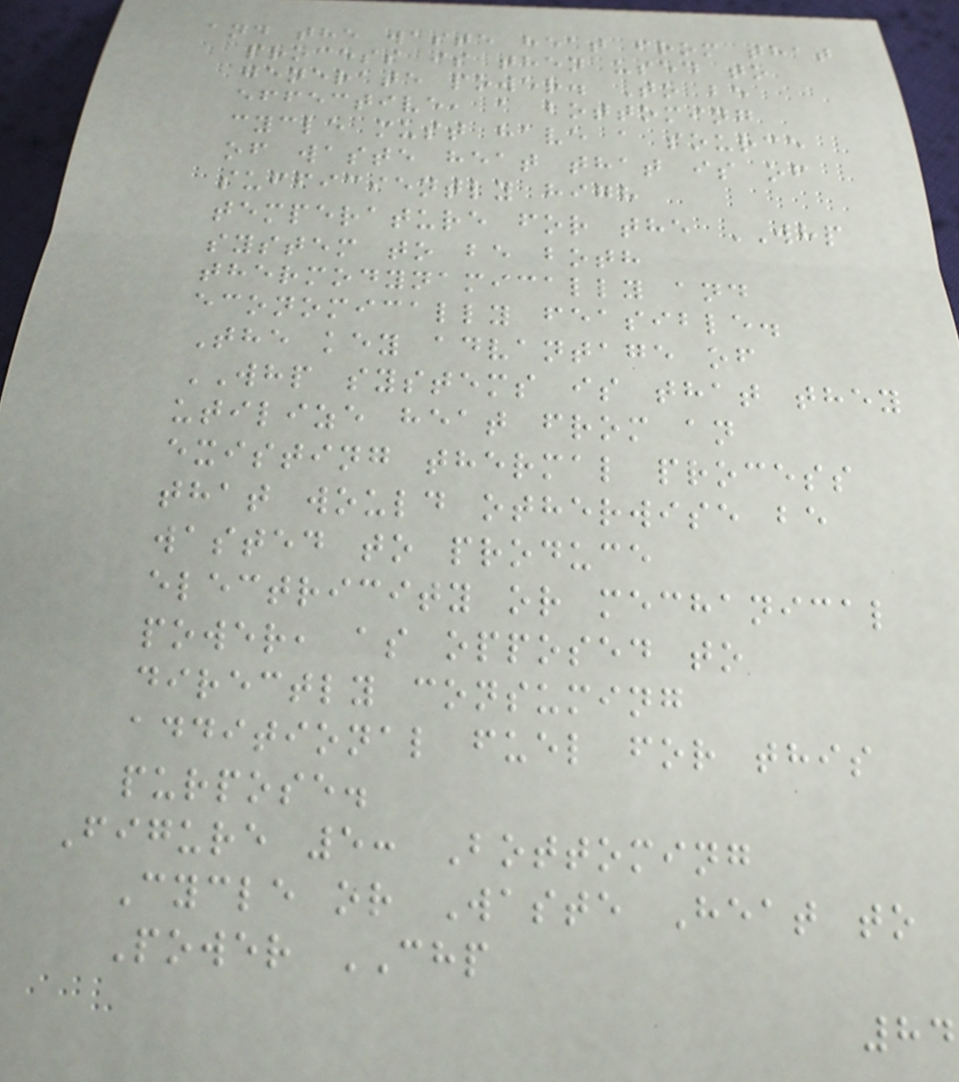and the waste heat from that
process is then used to
generate power. To be
effective, a bottoming
cycle must have a source
of waste heat that is of
sufficiently high
temperature for the WHP
system to be both
thermodynamically and
economically feasible.
The key advantage of
WHP systems is that they
utilize heat from an
existing thermal process
that would otherwise be
wasted to produce
electricity or mechanical
power, as opposed to
directly consuming
additional fuel for this
purpose.
Figure 5: Bottoming
Cycle or Waste Heat to
Power CHP
84
